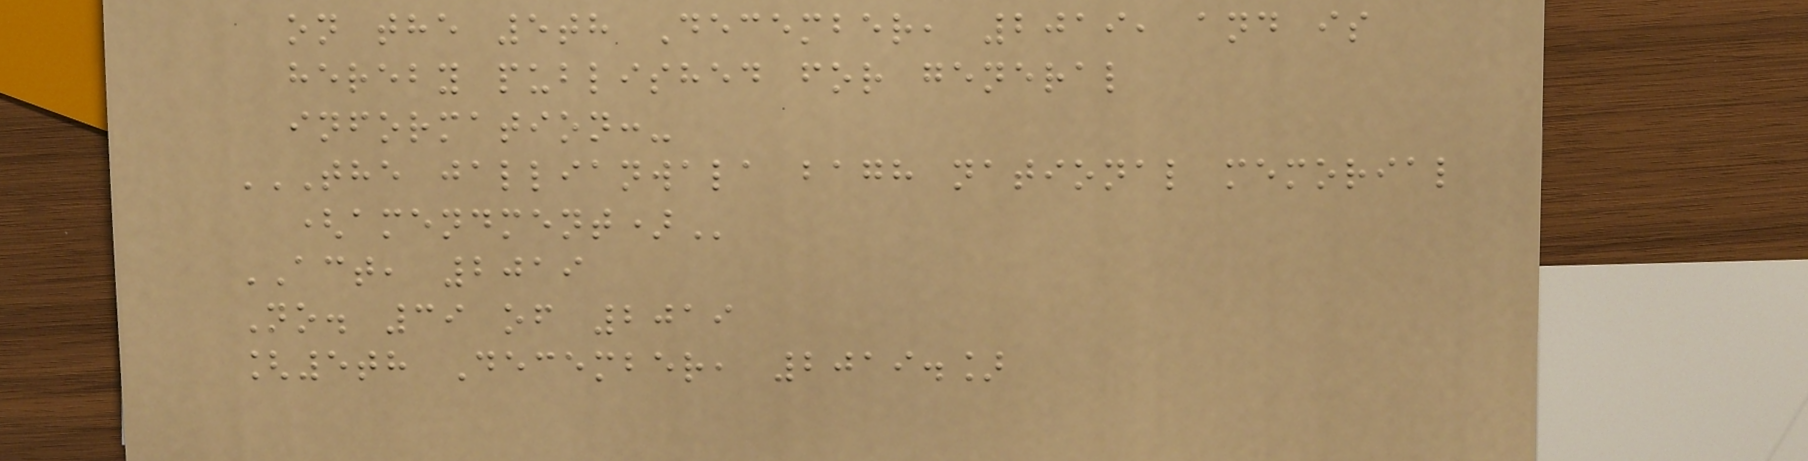on the 5th December, 2019, and is
hereby published for general
information:-
THE JALLIANWALA BAGH NATIONAL MEMORIAL
(AMENDMENT)
ACT, 2019
No. 39 of 2019
[5th December, 2019.]
